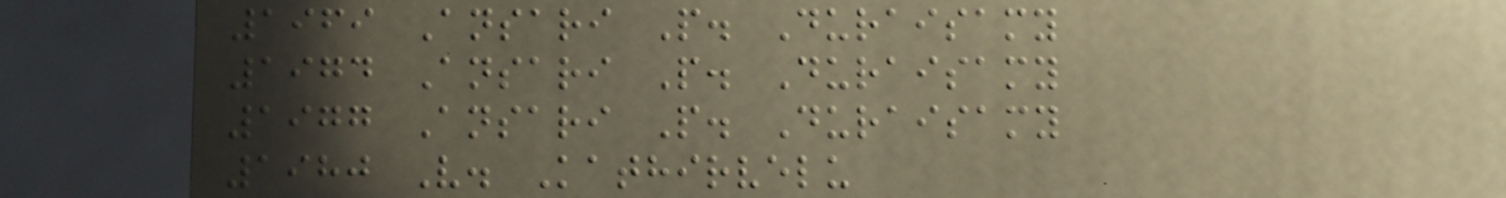1969 Ansari P. Duraisamy
1974 Ansari P. Duraisamy
1977 Ansari P. Duraisamy
1980 V. Kathirvelu
